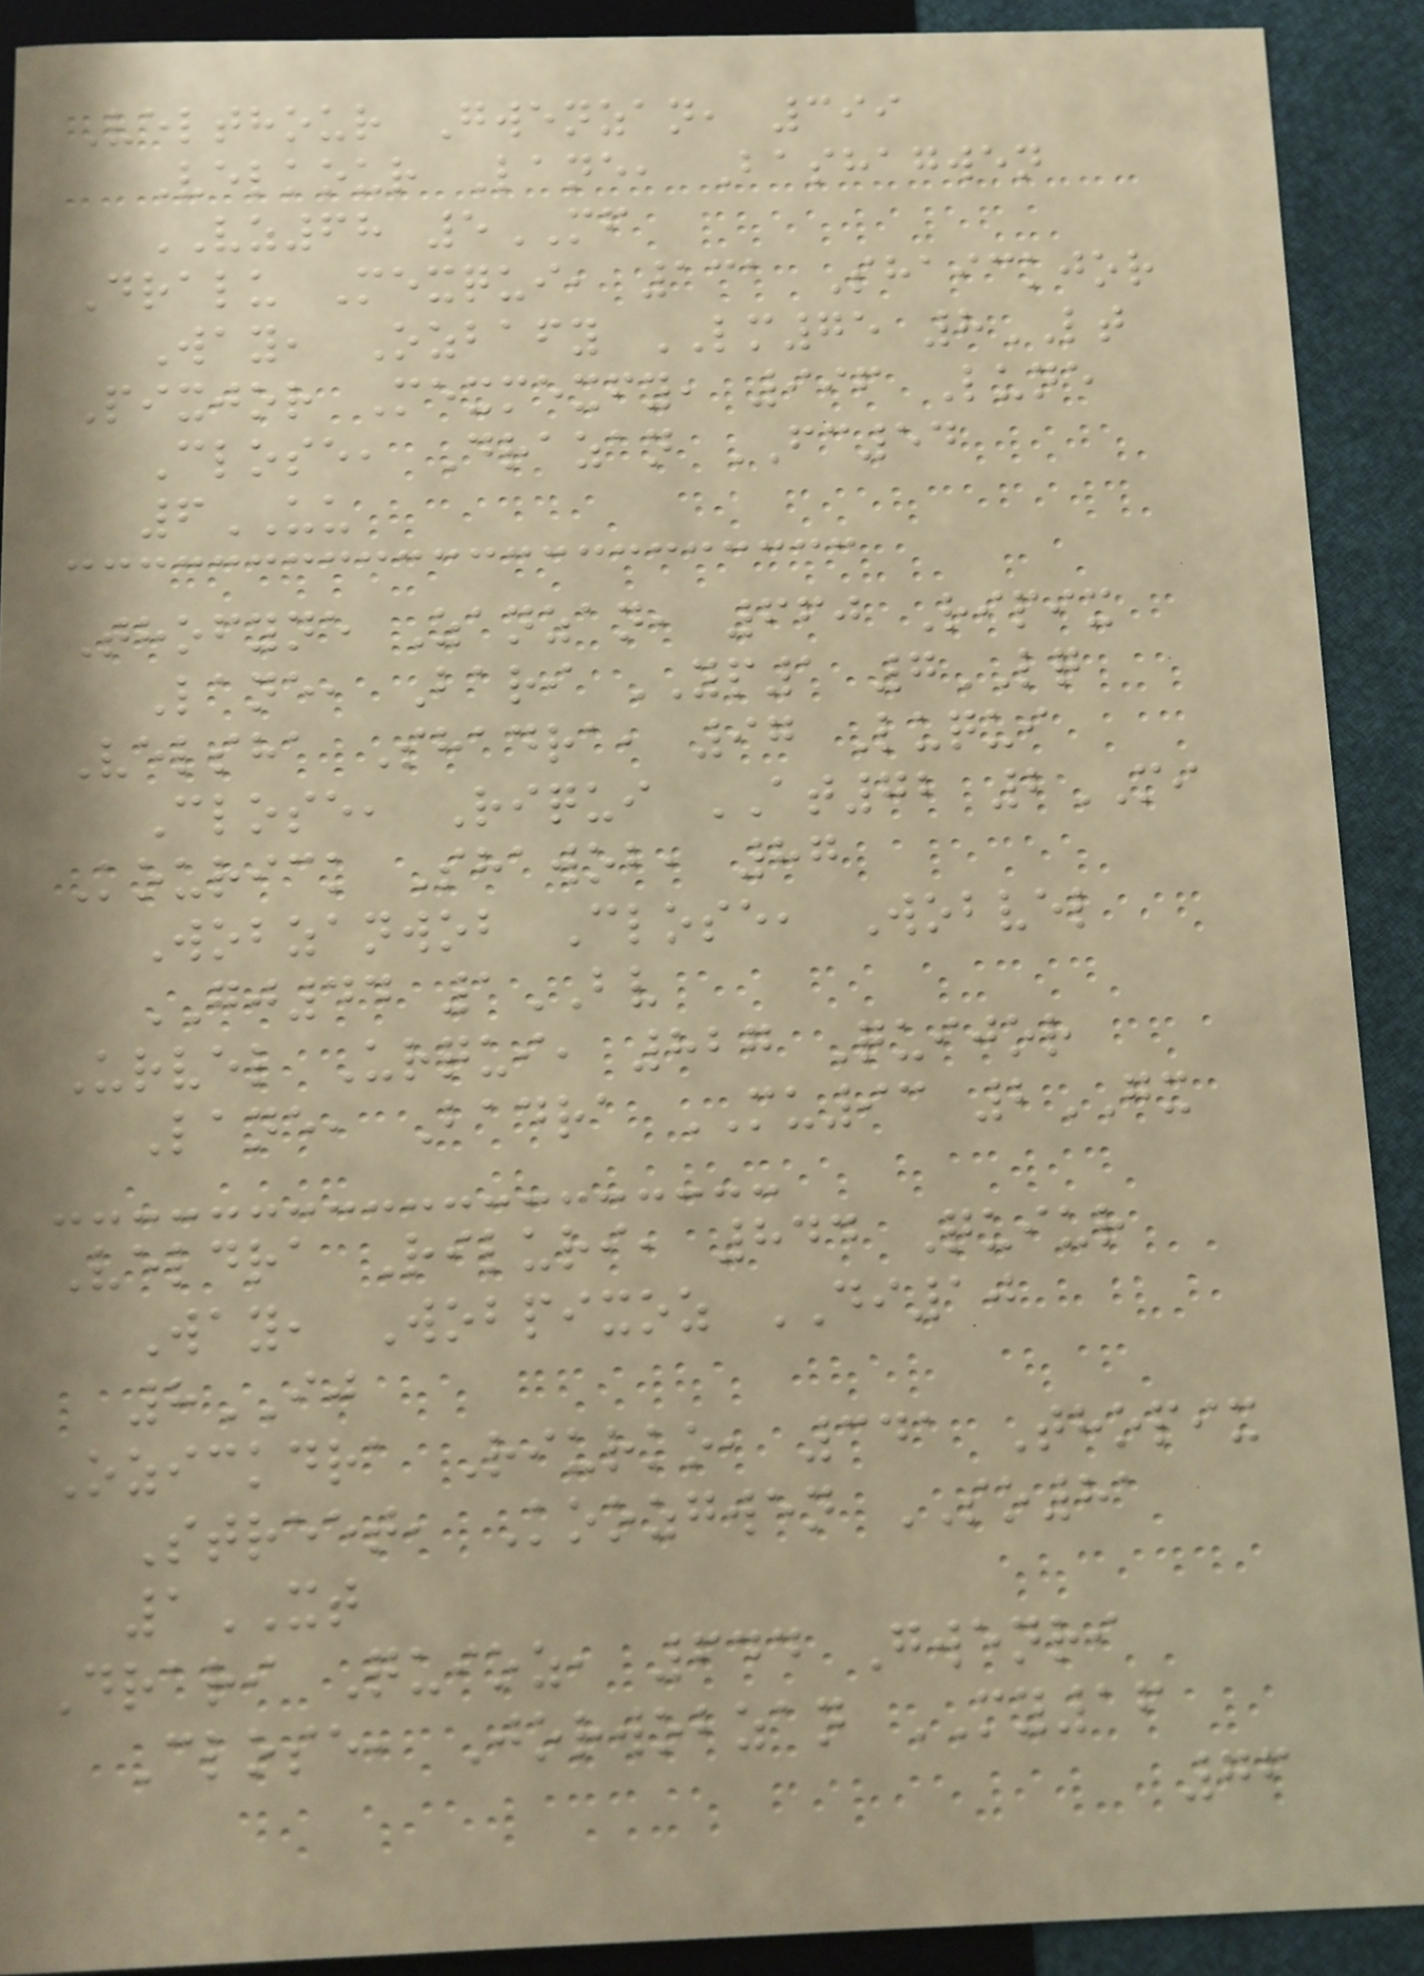Velthour Gwenzan, 399
Velkour Lane, Bashagwen
VZ68 5MF
Dralu Mexqui, 131 Shaickjor
Way, Ozbafy LM75 8LT
Pixjor Mexmexfy, 996 Lune
Close, Drazan FC54
6UU
Thofyne Zanzan, 660 Ripix
Lane, Bari YP1 7LQ
Velsha Shadra, 97 Luqui
Close, Riqui AT72 2MI
Kourick Shawob, 87
Wobzanwob Close, Wobvel
GJ44 1BV
Urvel Urqui, 827 Quijor
Lane, Badra MU93 2GX
Veldra Riluri, 844 Quiur
Way, Wobpixoz DI10
8IJ
Ozickdra Riurko, 341 Thopix
Street, Koozgwen SO81
1XT
Drari Quioz, 644 Gwenri
Close, Jorwobzan MY16
76
